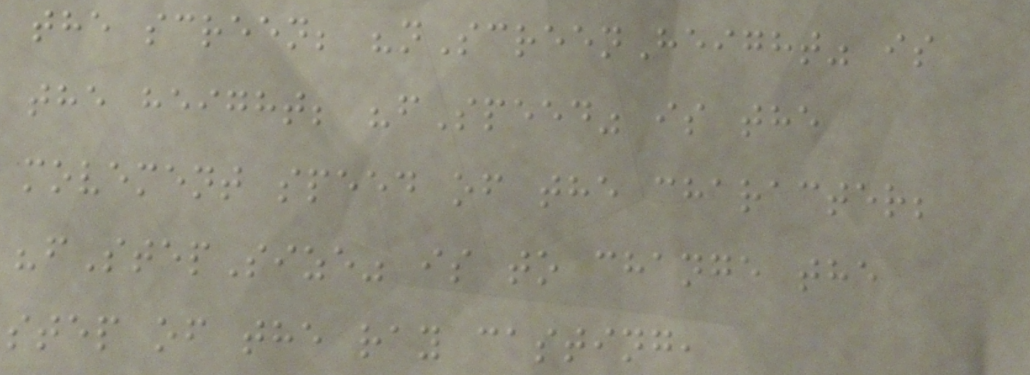the screen; "nScreenHeight" is
the height; "fSpeed" is the
movement speed of the character;
"fStepSize" is to change the
step of the ray casting,
